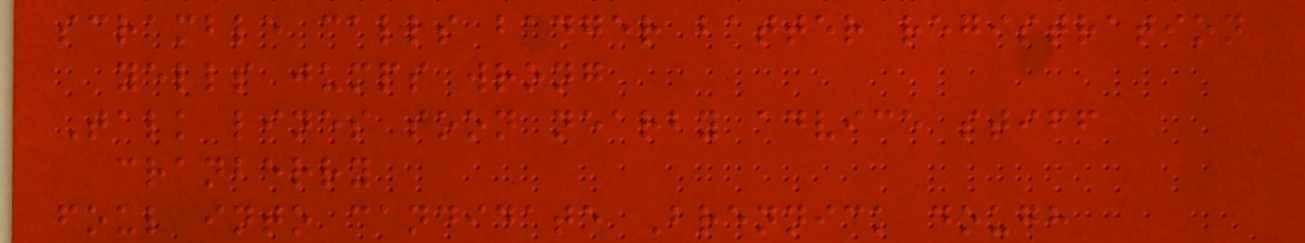scramble calls badger batter registration
yells jumps wrong
Talk lines soon nearby advice stiff
cranberry
foul into candidate Brennick dough
